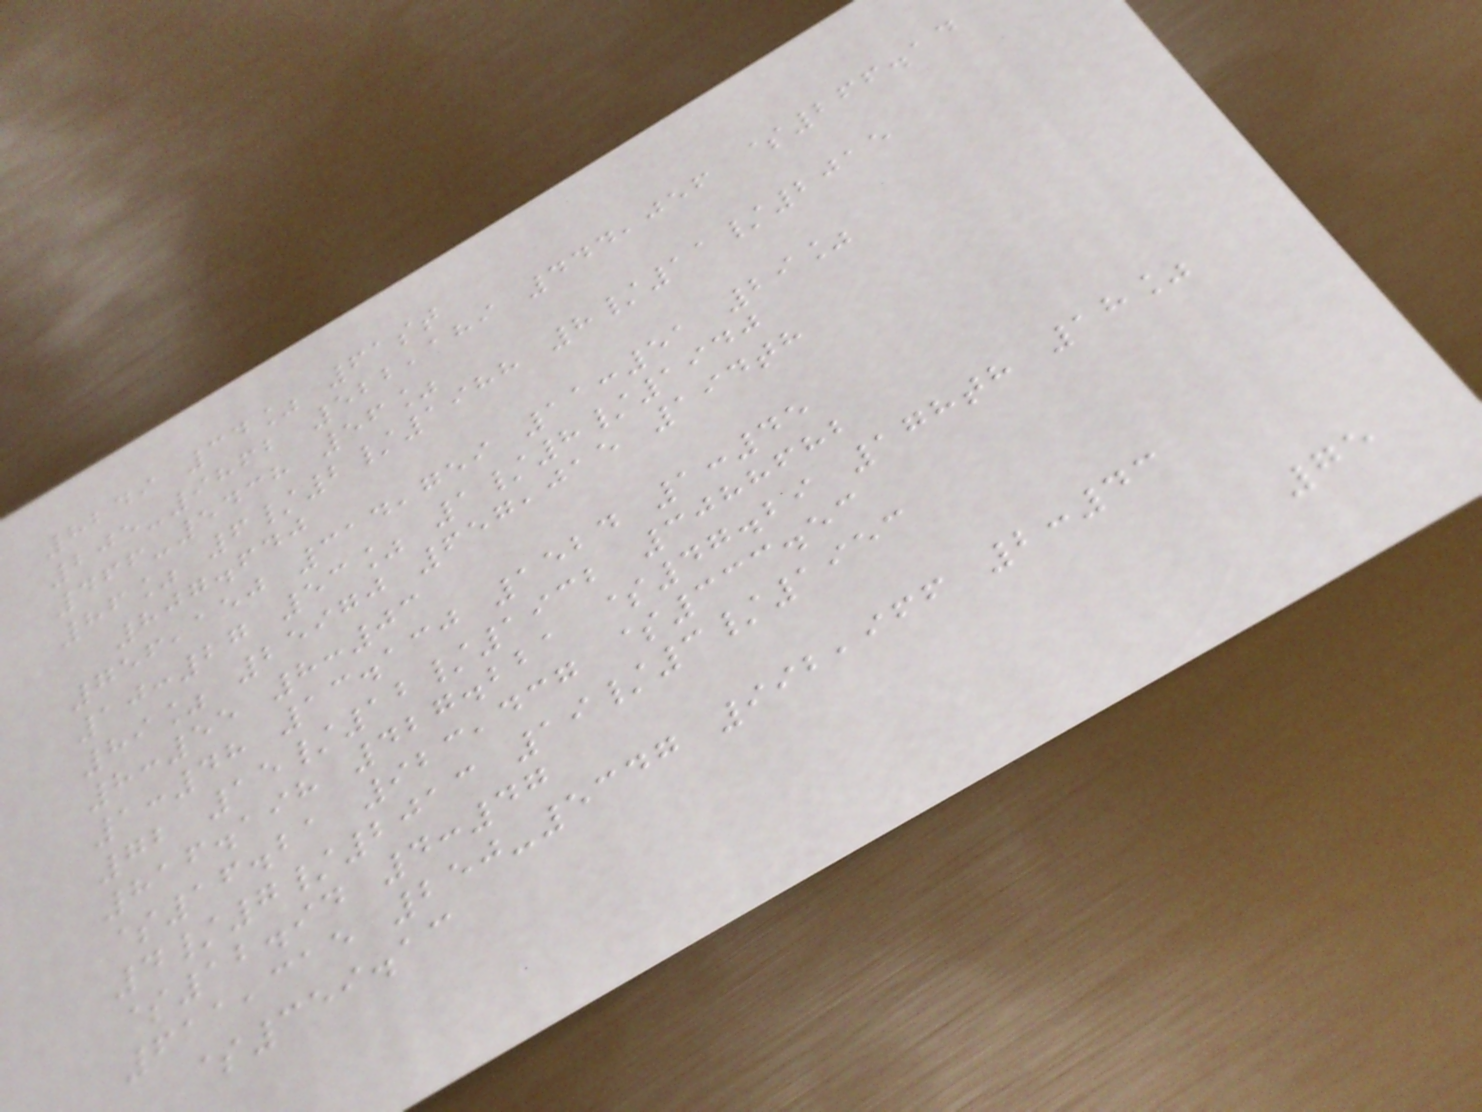8249 34% 61st
205-9862 522,189 444,056 $266.14
466-5438 56%
86% 6/2/1988 8/11/2015
807.640
756,150 314,759 11:51 29%
10:27 53% 1/8/1940
89% 25970 657,015 194th
8:55 8:03
1:48 13.130 1524 1:45
72 15/12/1932 3088682
816.198 427.221 $47.29 178th 18%
$16.21 923,437 $333.53
4/7/2013 19/3/1953
$12.94 4:47
611,315 250-5347 992,966 2:43
$359.13
75
